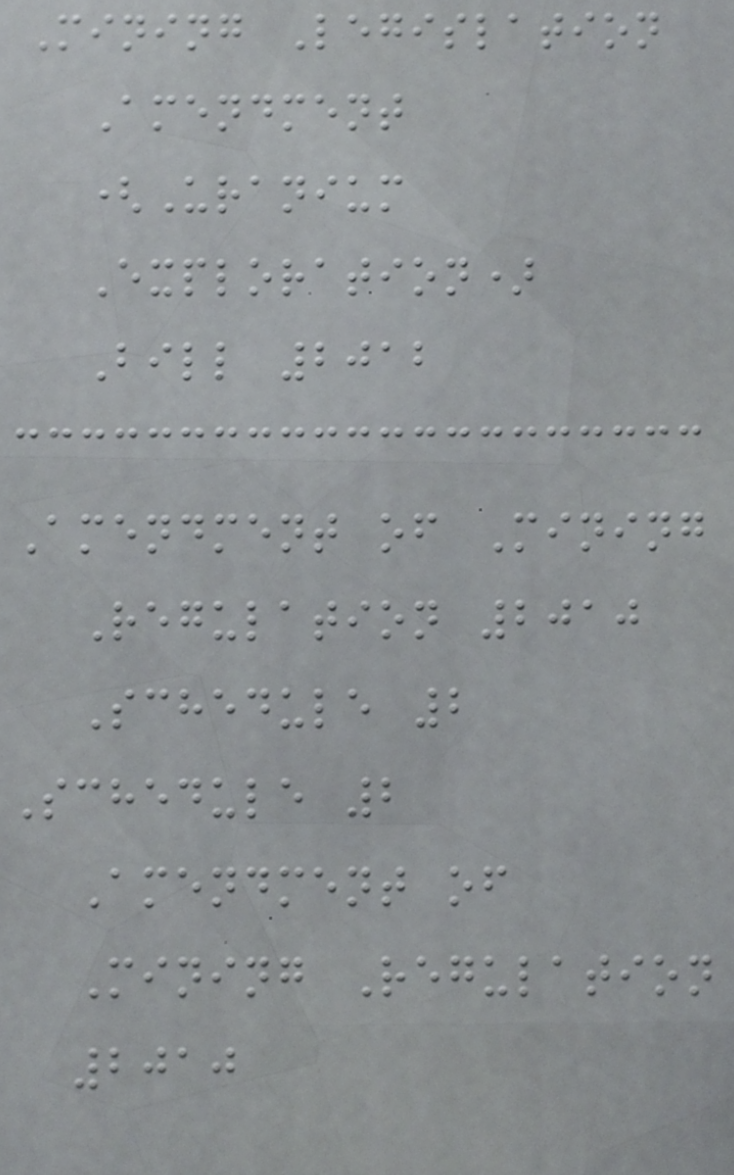Mining Legislation
Amendment
(Uranium
Exploration)
Bill 2012
Amendment of Mining
Regulation 2010
Schedule 2
Schedule 2
Amendment of
Mining Regulation
2010
